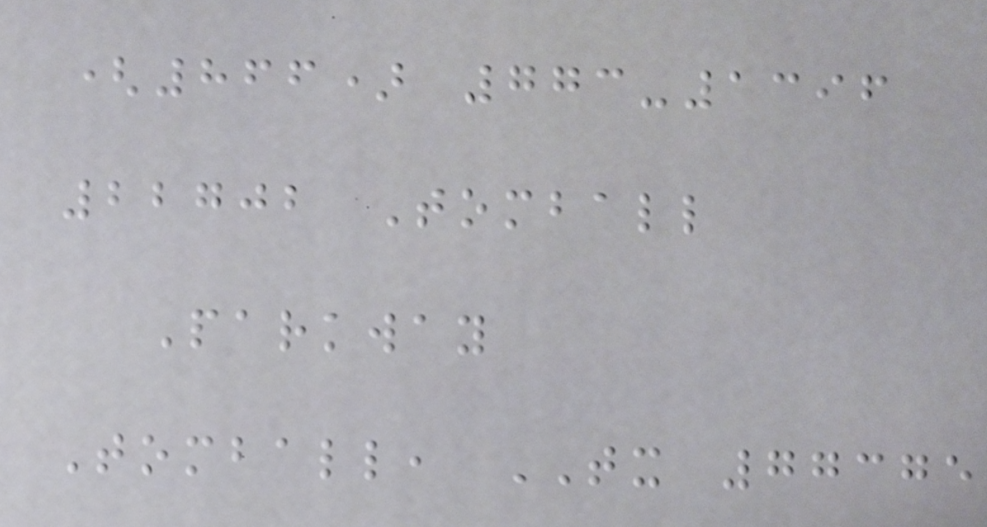(866) 773-1396
22702 Tomball
Parkway
Tomball, TX 77375
